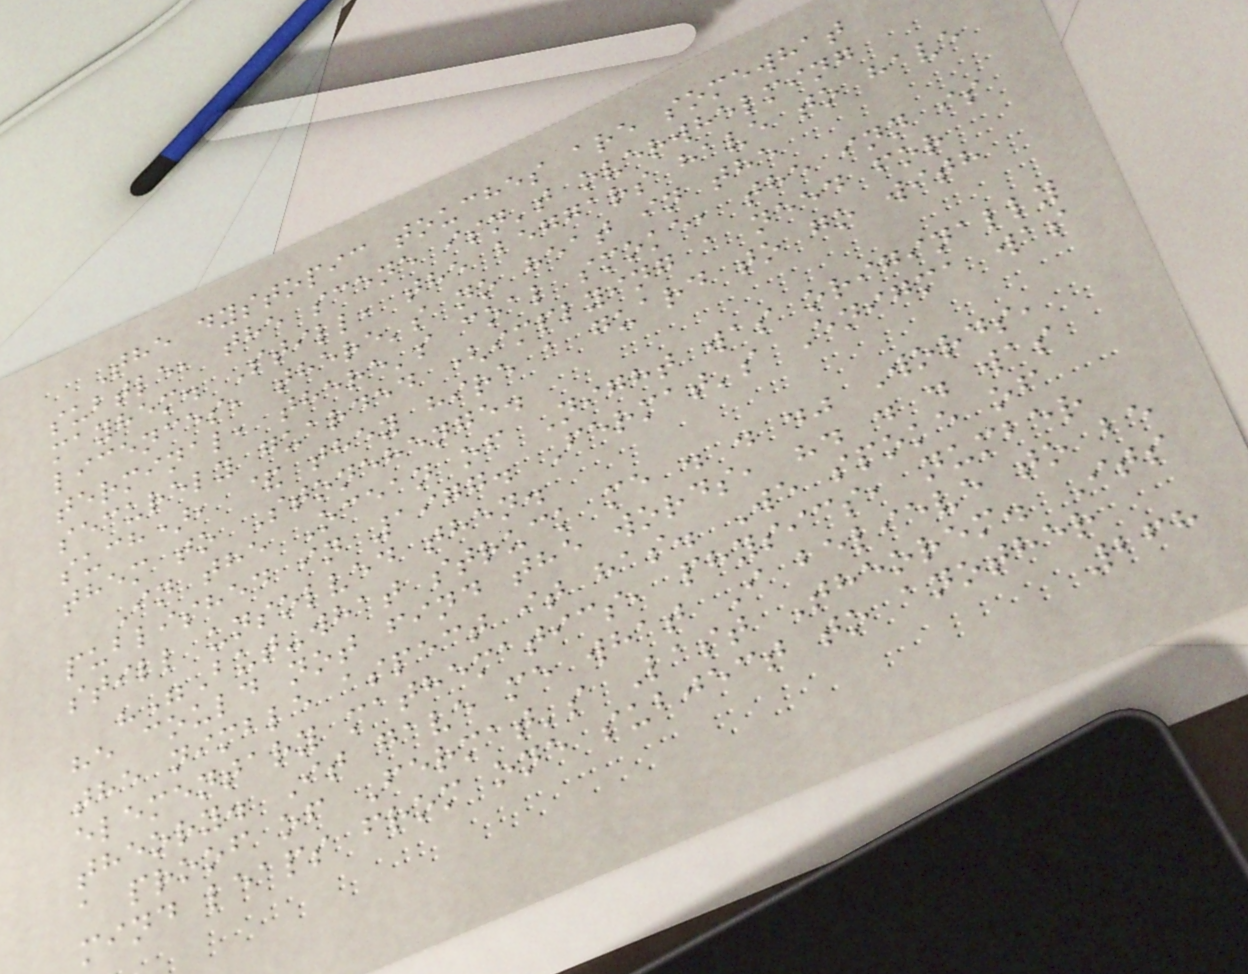The dystopic touches are somewhat
subtle, the scene isn't overwhelming
mayhem. Still, the beggars have to have
licences, there's no heat in the
terminal, there's coal smoke, the inn is
securely guarded (implying a need for
such), & they hire a guard to go with
them to Stonehenge.
In the Ocean of Night was originally
published in 1977. Fermat's Enigma was
still unsolved then.
""But-what struck me . . ." Words,
he could not find the words, ". . . was
the nimble aspect it has. We spoke of
elementary mathematics, physics, number
theory. It gave me what I believe to be
a proof of Fermat's Last Theorem. Its
mind leaps from one subject to another
268
